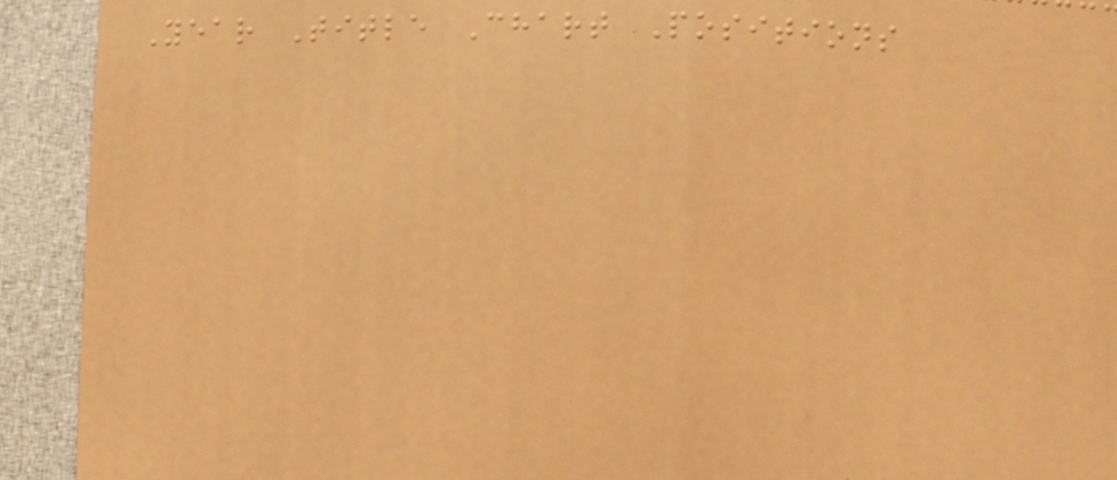Year Title Chart Positions
